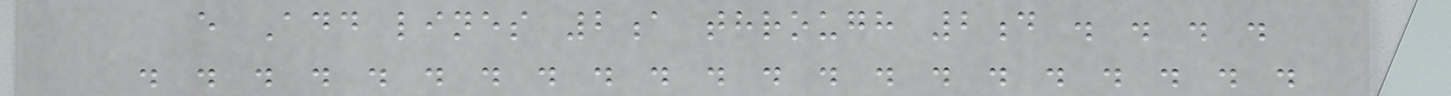e Add lines 2a through 2d . . . .
. . . . . . . . . . . . . . . . . . . . .
